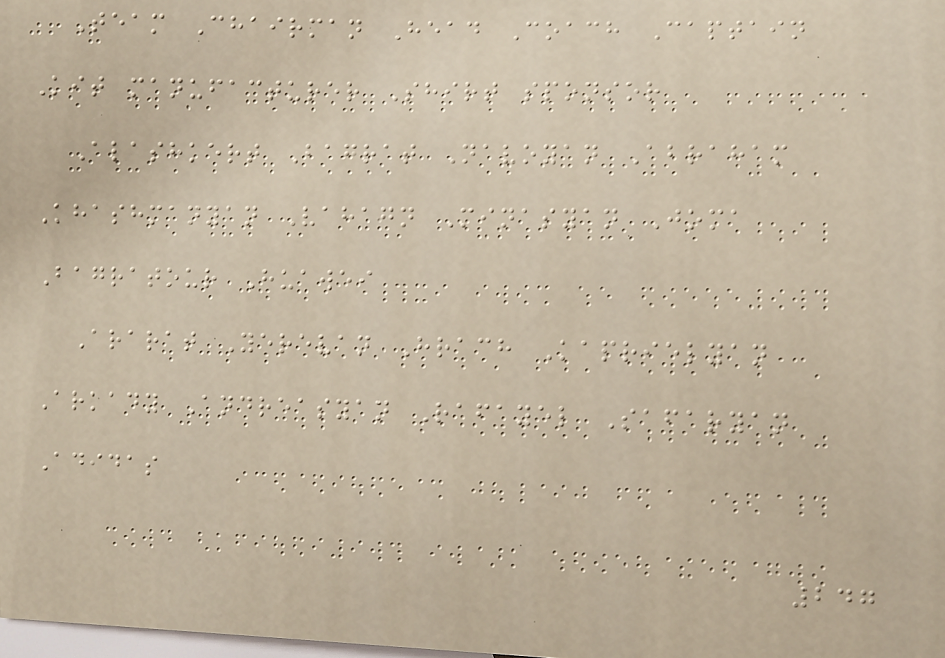Team Chairman Head Coach Captain
Kit manufacturer Shirt sponsor
Alashkert Bagrat Navoyan Abraham
Khashmanyan Vahagn Minasyan Joma
Bagratour Huawei
Ararat Yerevan Hrach Kaprielyan
Arkady Andreasyan Rafayel Safaryan
Adidas
247
